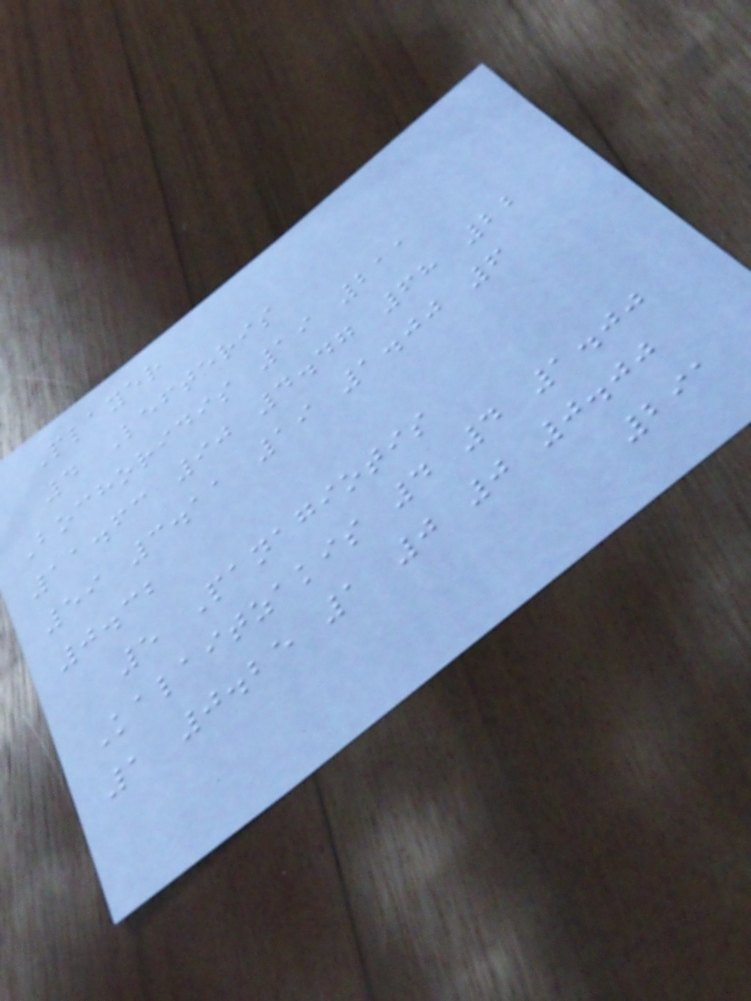Player
4 Lefteris
Bochoridis 19 211
11.63 90 4.47 68 22
59 3.11 19 1.00 6
0.32
5 Panagiotis
Kalaitzakis 4 4 1.00
1 0.25 1 0 0 0.00
291
